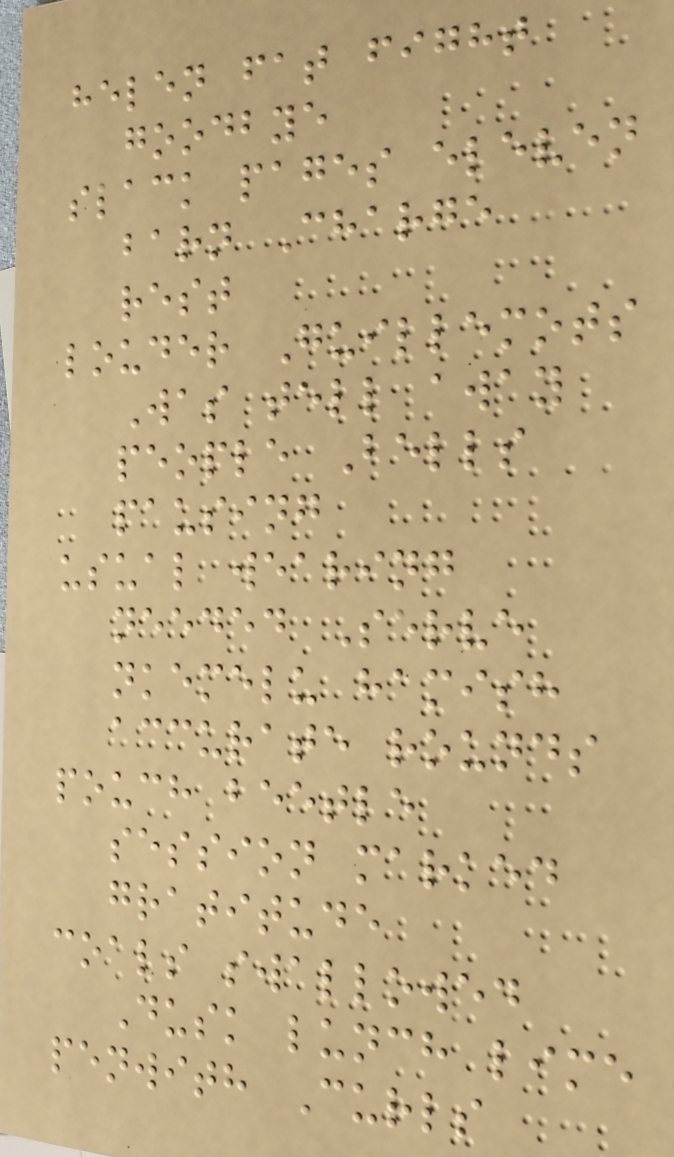helen fat fight
goodbye
slack pages eleven
barn Charge
rest
louder Guillemots
Was tell away
people Bells
pausing
usual wearing
needed Serve
nkemelu hamish
accurate rounds
pouch beetle
session marked
gratitude
coals swallowed
Dusk lunch lime
penwith Curls
